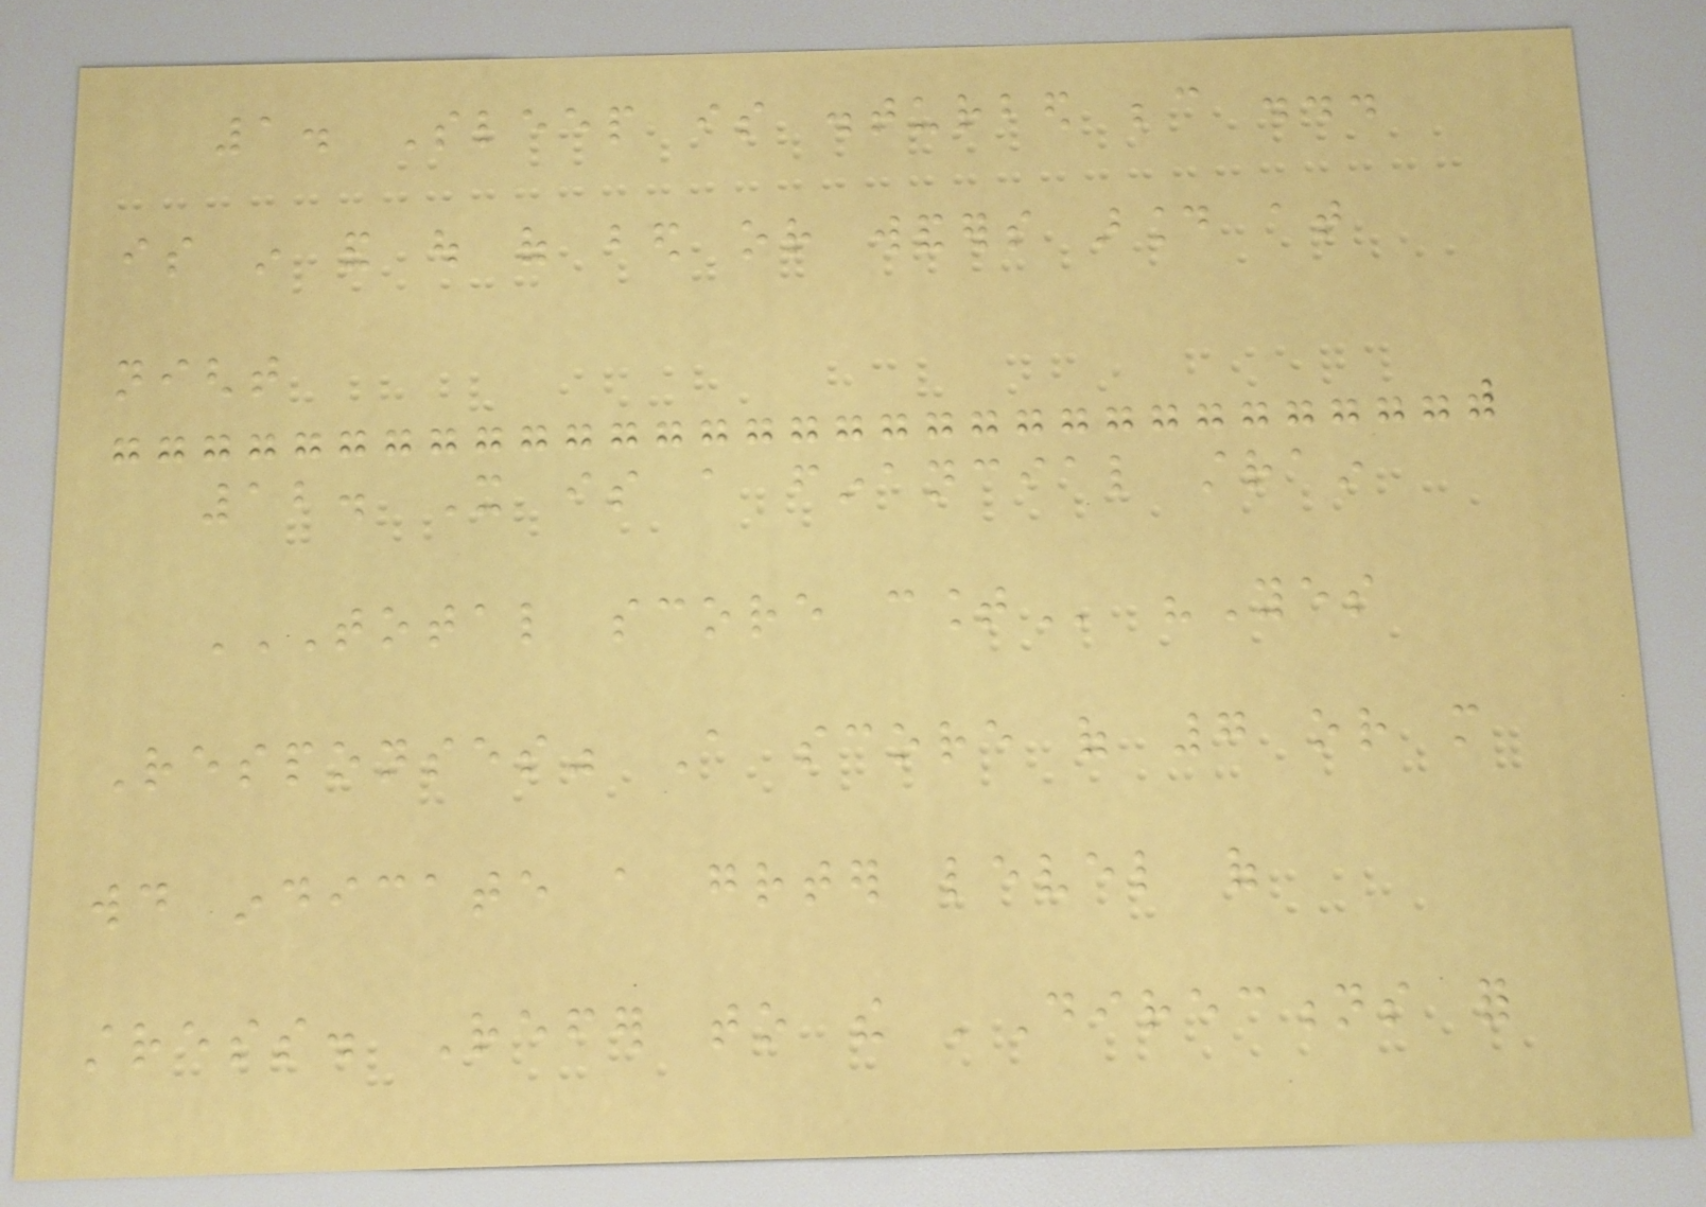1. Sleep is disturbed because ...
is in and out of bed or wanders around at
night
12. It is a financial strain
TOTAL SCORE COUNT "Yes
Responses" A score of 7 or more
would indicate a greater level of
stress. Refer to the 'Directions for
